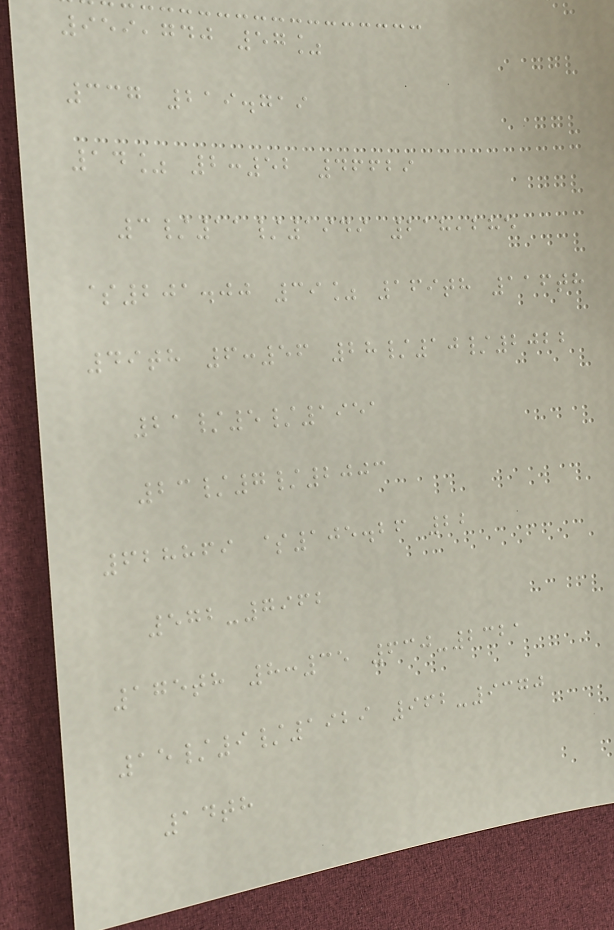959,740 57%
337 219.719
14% 2:52 46629
3/11/1949 218,285
$201.00 39% 169th 116th
49th 6:56 28/10/2022
21/5/1951
23/7/2003
628869 $105.26 22
572-7962
175th 8:35 630-2321
15/9/1929 962-9370
14th
